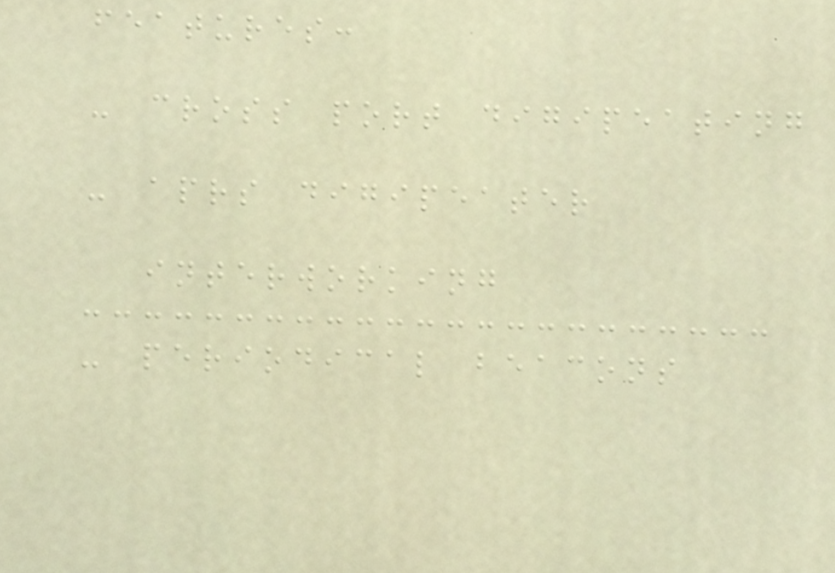features:
- cross port digipeating
- aprs digipeater
interworking
- periodical beacons
